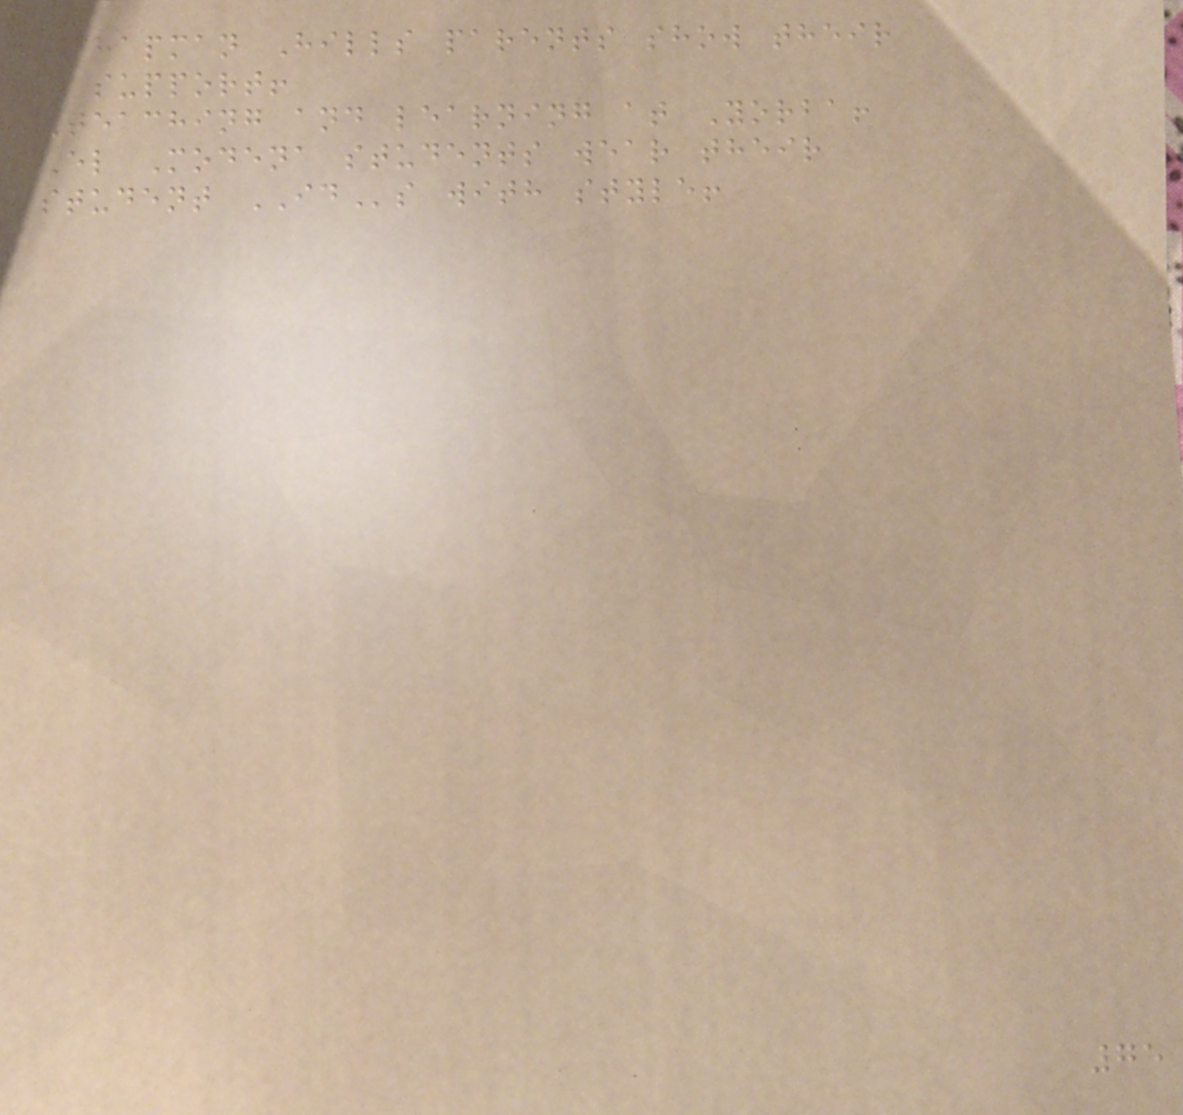Chapman Hills parents show their
support!
Teaching and learning at Yorba!
El Modena students wear their
student IDs with style!
75
